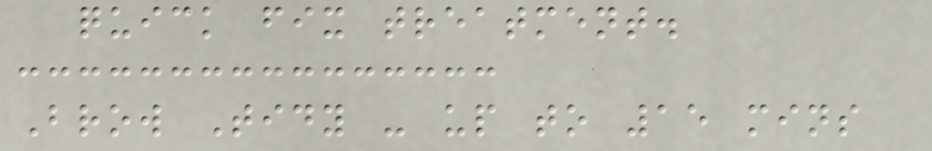quick fix treatment.
Brow Tidy - up to 15 mins
